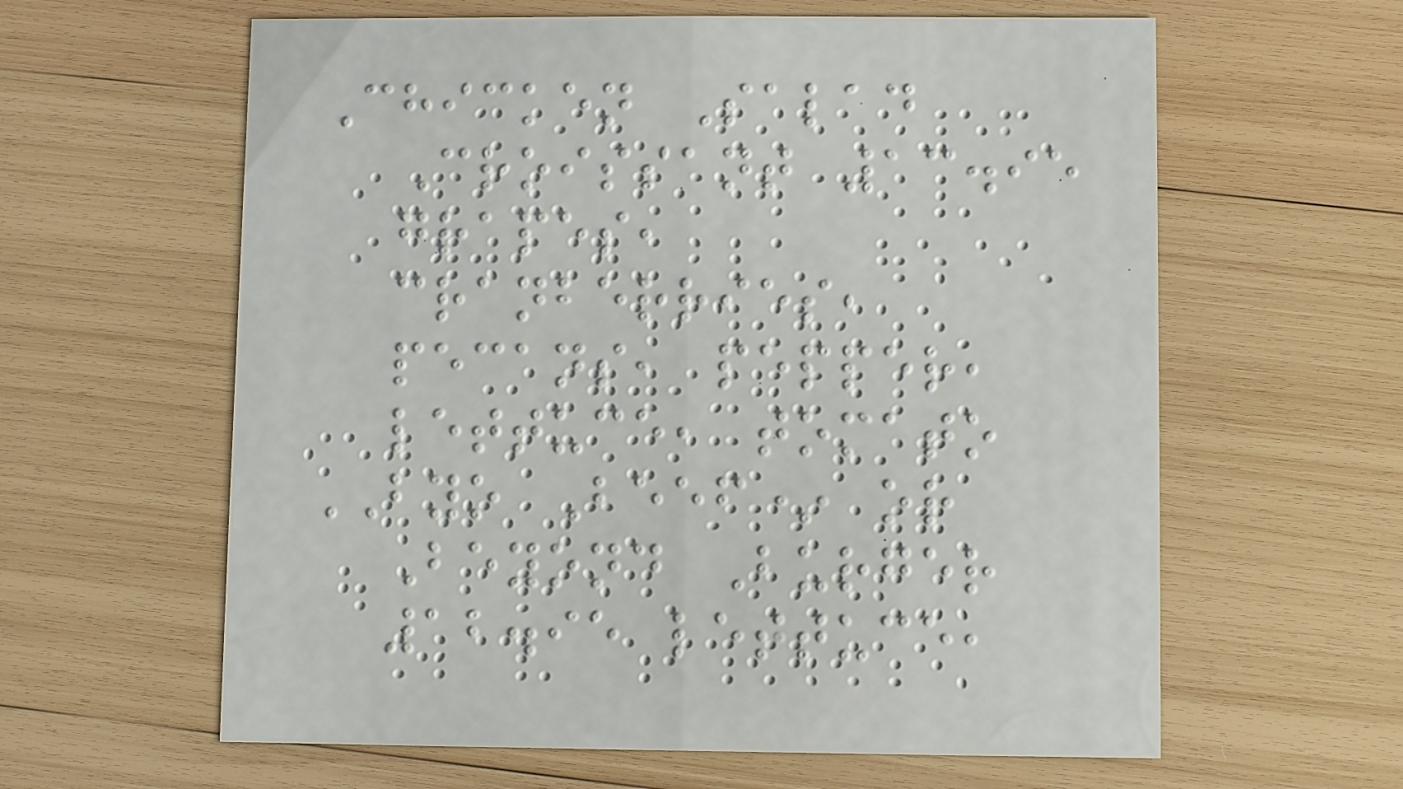Chicken Salad
Croissant 13.95
grapes,
cranberries,
pecans, pepper,
lettuce, tomato
BYO Beef* or
Beyond Burger
12.95 lettuce,
